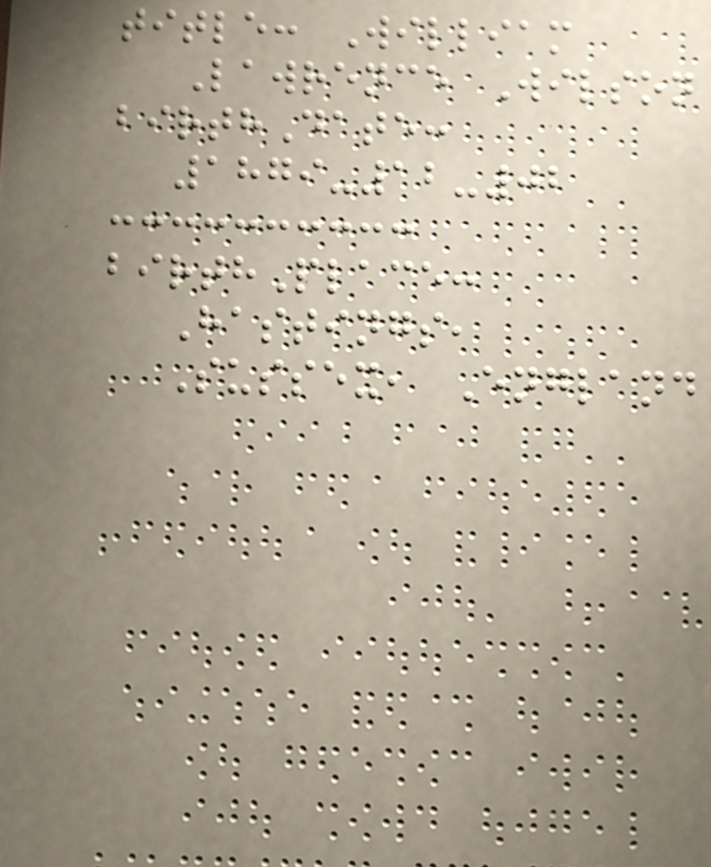title: William
Lawrence Wilson
birthDate:
1879-12-02
birthPlace:
Hastings,
Sussex, England
